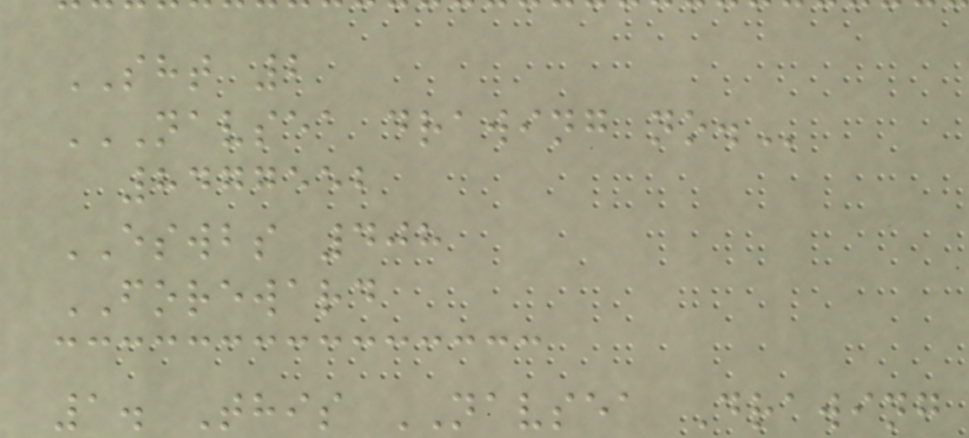SHT 2
NAVSEA DRAWING NO.
8477552
ESWBS 408
FOREWARD
1. This NAVSEA Drawing
